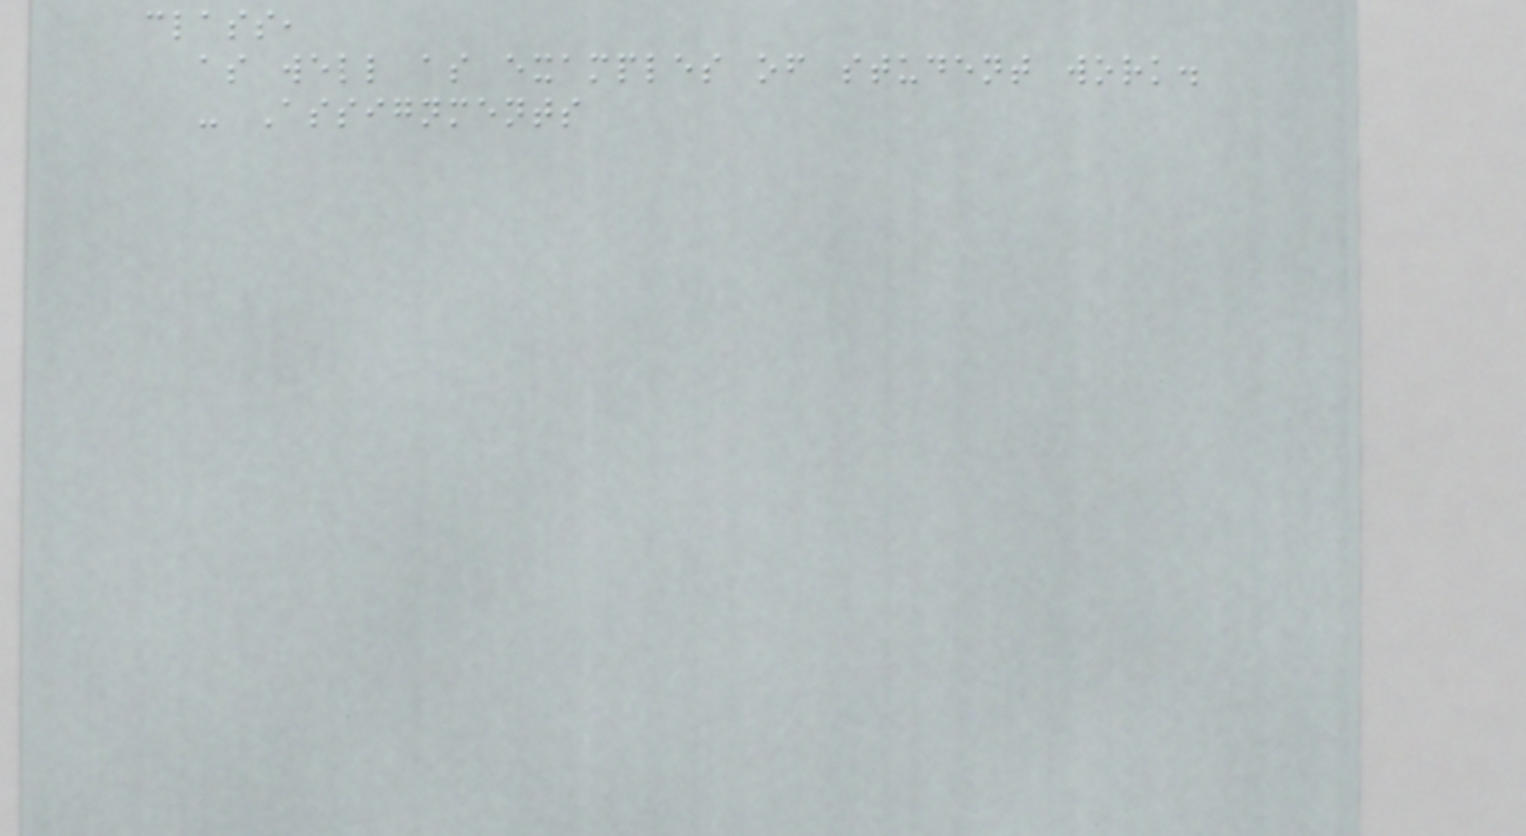class,
as well as examples of student work.
- Assignments
